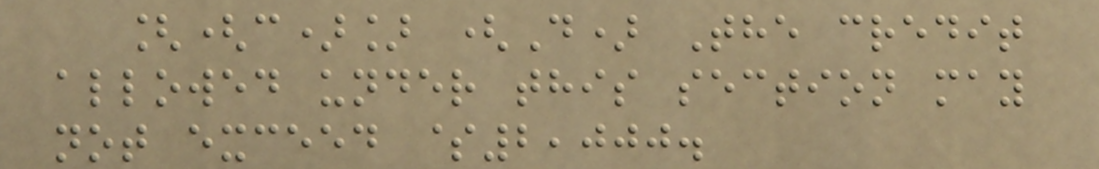[(c)] (D) The credit
allowed under this section may
not exceed $2,000.
